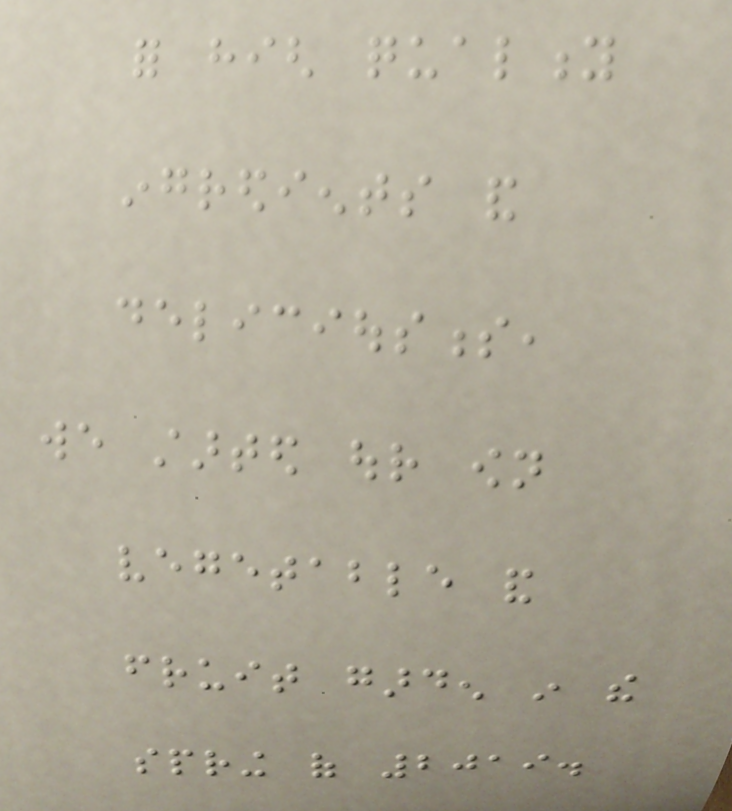for high quality
ingredients and
deliciousness,
we started our own
vegetable and
fruit garden in the
spring of 2019.
